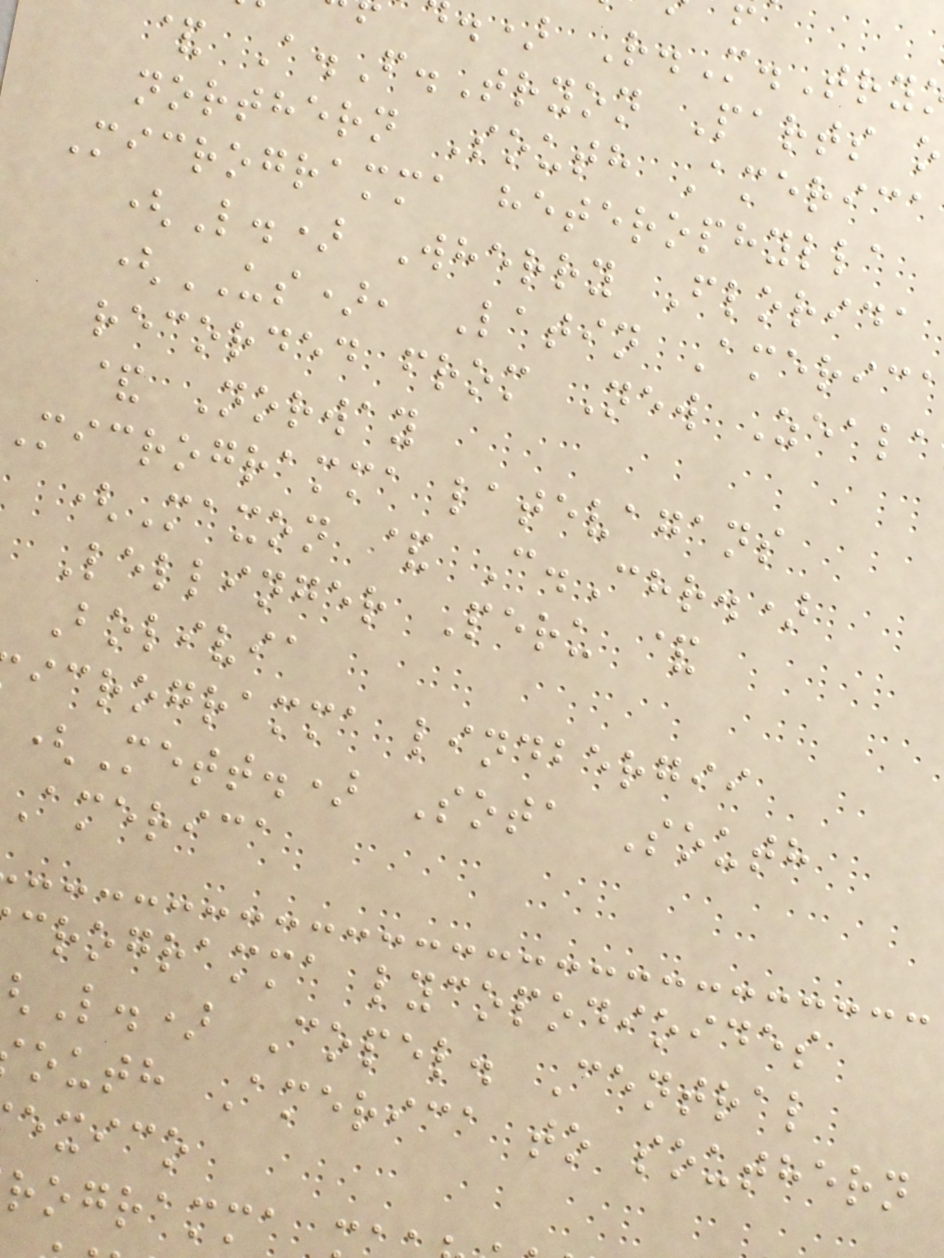.) R.M.Try
& A.F.Tryon Parts o
northern South America
Microgramma heterophylla
(L.) Wherry Florida
(US), Latin Americ
recorded from New Zeala
& Norway
Microgramma latevagans
(Maxon & C.Chr.)
Lellinger Peru &
Bolivia
icrogramma lindbergii
(Mett.) Sota South
America
crogramma lycopodioides
L.) Copel. Central
outh America to southern
exico
rogramma
